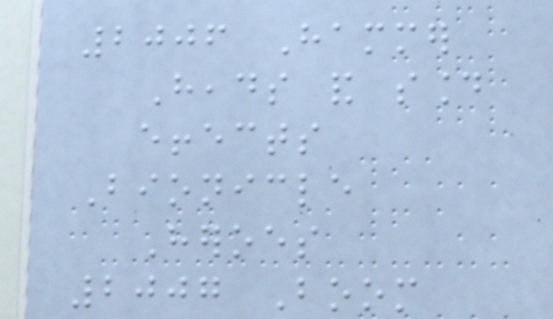2006 Hammer
Heads and sound
effects
Bionicle
Heroes
2007 Boom
